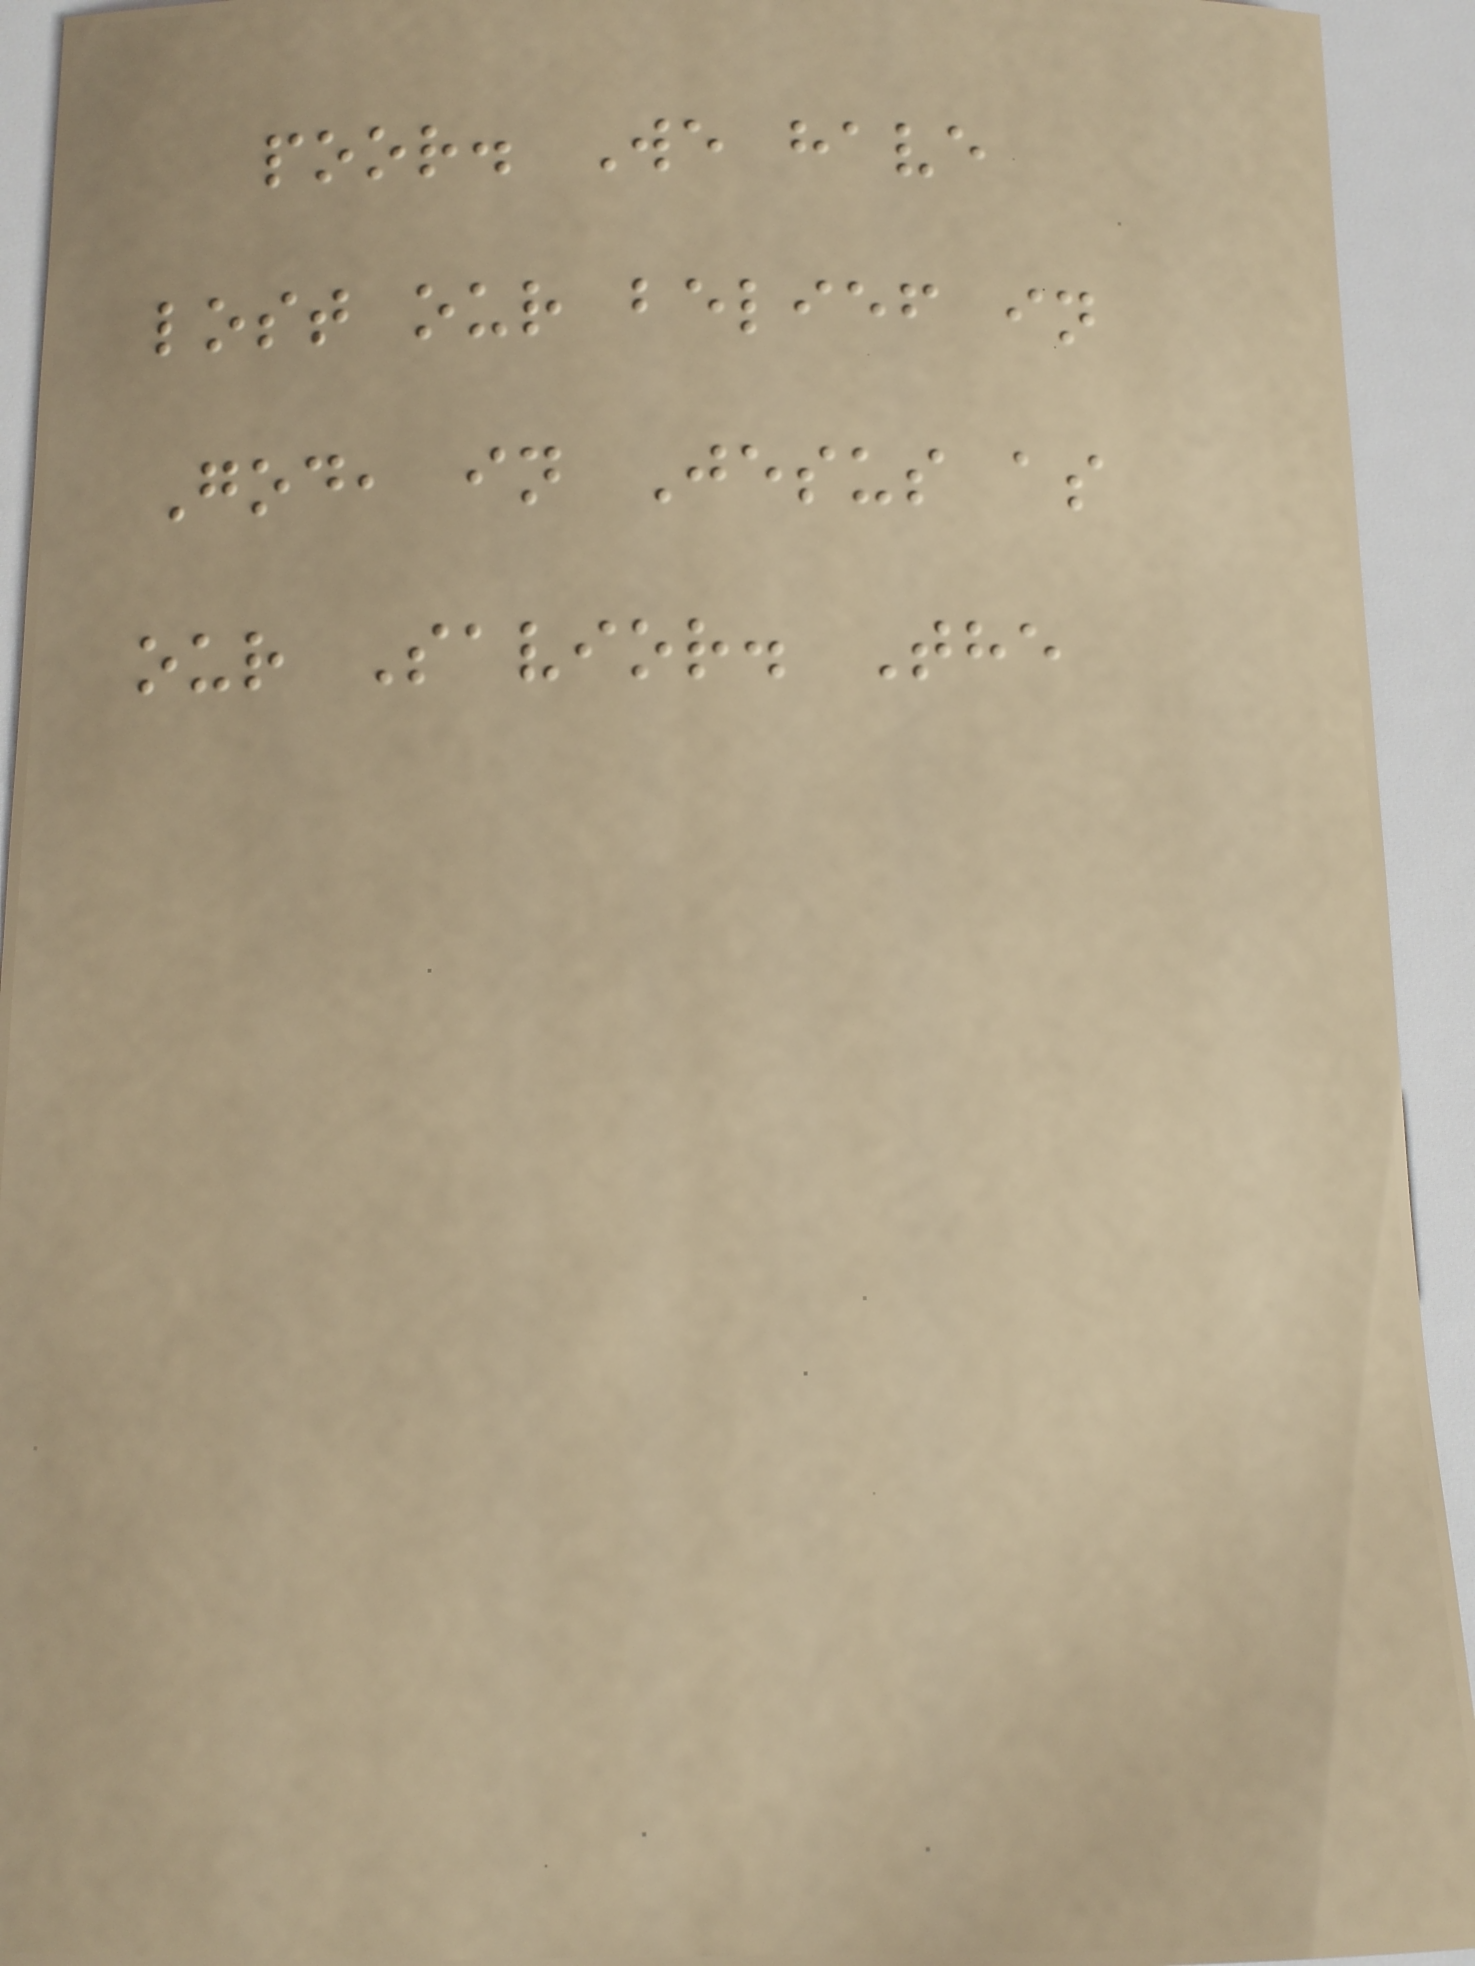poor. We have
lost our belief in
God, in Jesus as
our Savior. The
